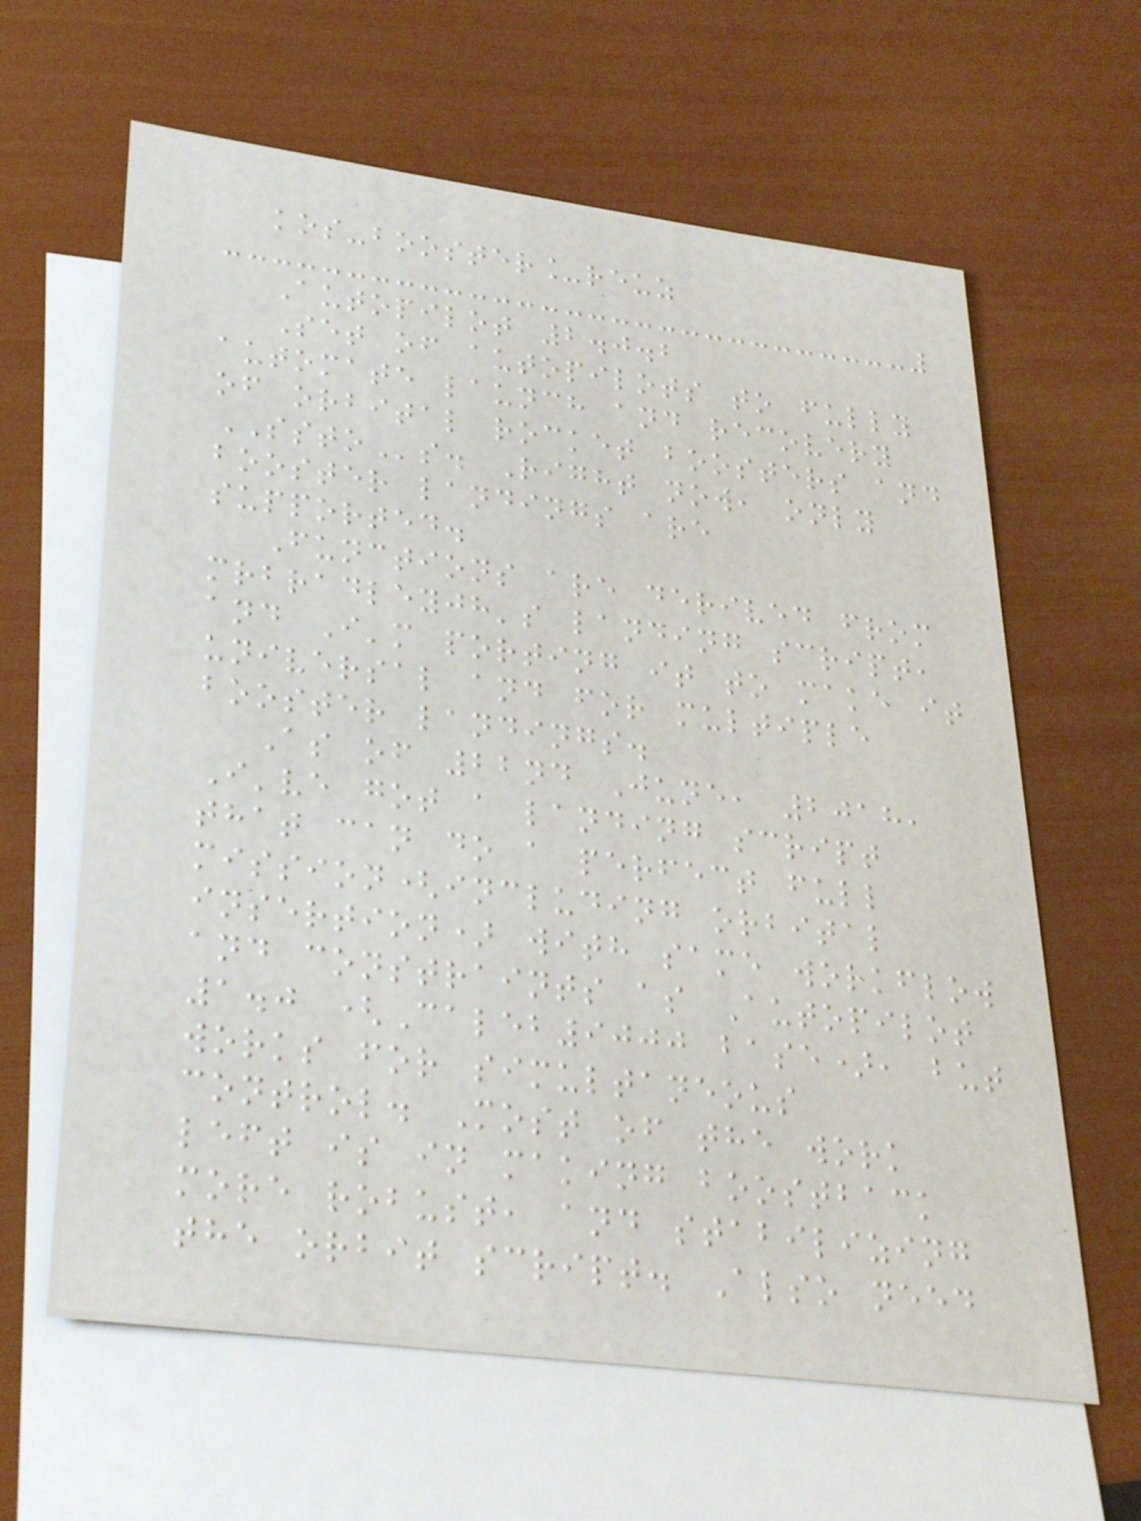kos-booster_reuz
Autopilot 2.0.2
Set of autopilots to fully
automate launch and recovery
of orbital rocket boosters and
SSTOs. Right now, only
booster landings are
supported.
Functions are derived from
mrbradleyjh's landing script,
and I'm porting it to make it
universal and for multiple
booster landings.
As of 22nd June, 2018,
I've got a landing script
that can do a perfect full
mission(including orbital
insertion) with same workflow
and constraints as Autopilot
1.0 (Caleb9000 base), but
works for simultaneous
control. Most of the work
left is in making boostback
more robust, and stabilizing
the orbit script. Also need
